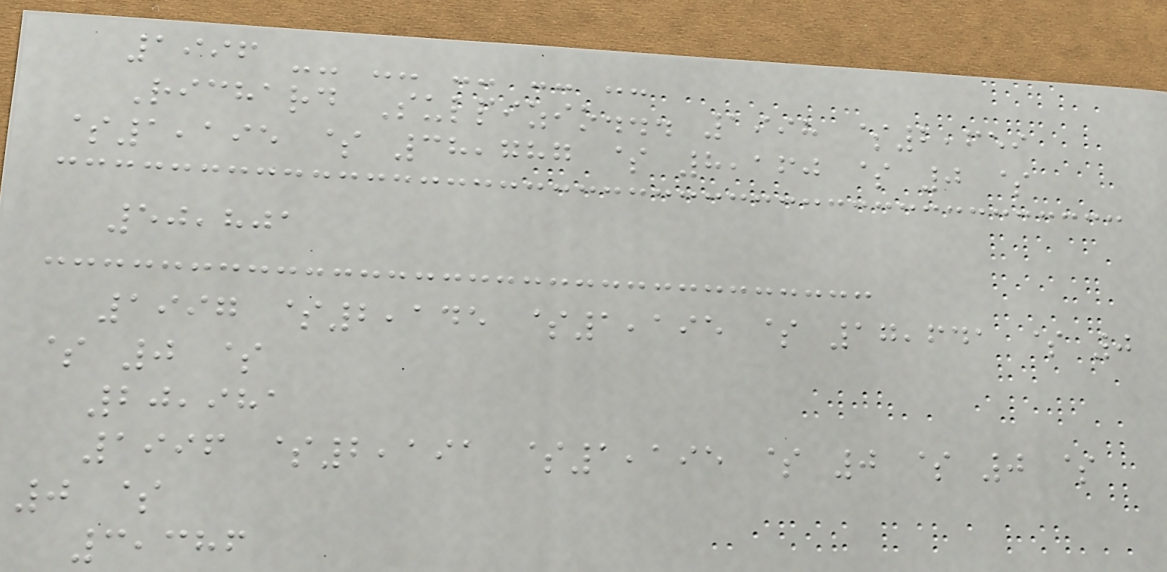1996 -- -- -- -- --
Richard Sulpizio... 1998 $2,659
$1,195 $ 38,787 $ 8,160 $ 0 $
50,801
1997 $2,145 $1,195 $ 17,641 $ 0
$ 0 $
20,981
1996 $2,191 $1,195 $ 0 $ 0 $
0 $
3,386
